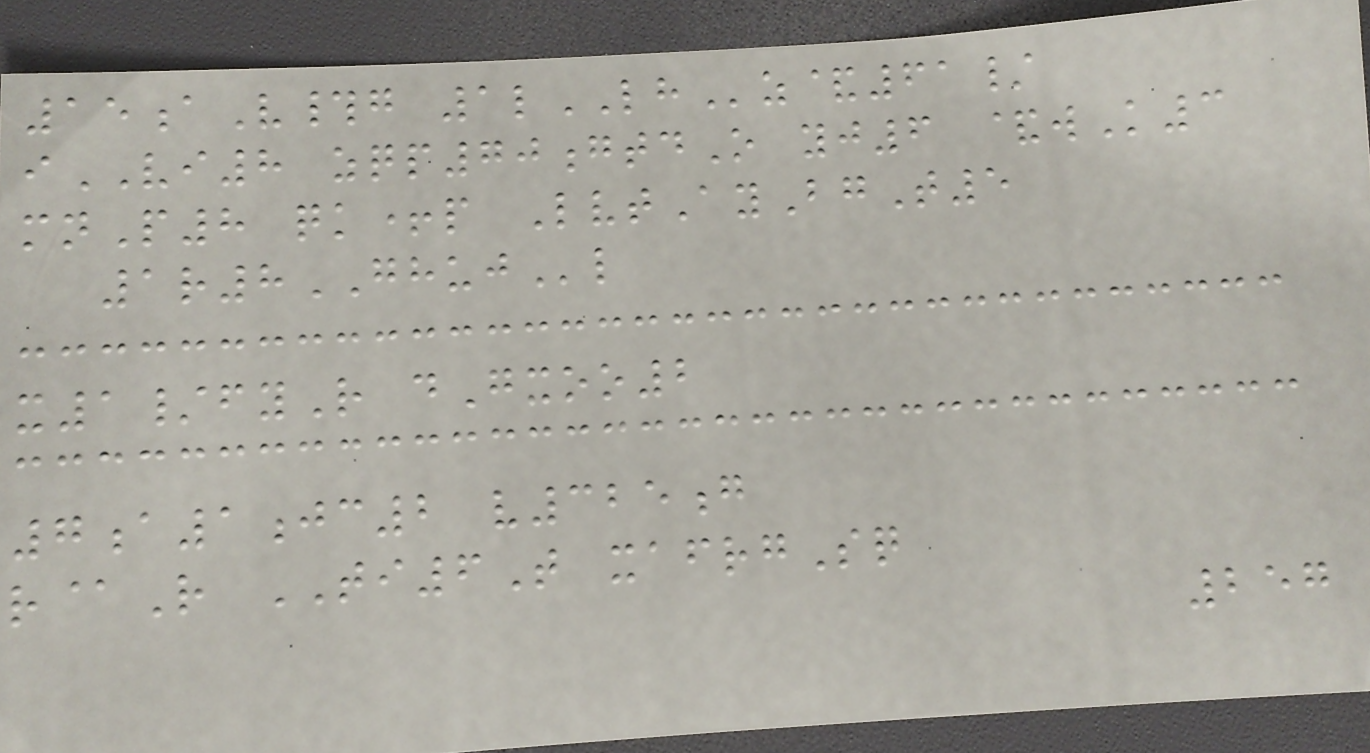15aV#g 1lLHz&61/
iVI8 zqp70gtdO yj6 &wK3
mnP8 qk+p LvtAyBgT5
1r8GHUJl
x1/fyR dGxoo2
7a1jc2 v325g
r@R TI6T xafrgSq
257
